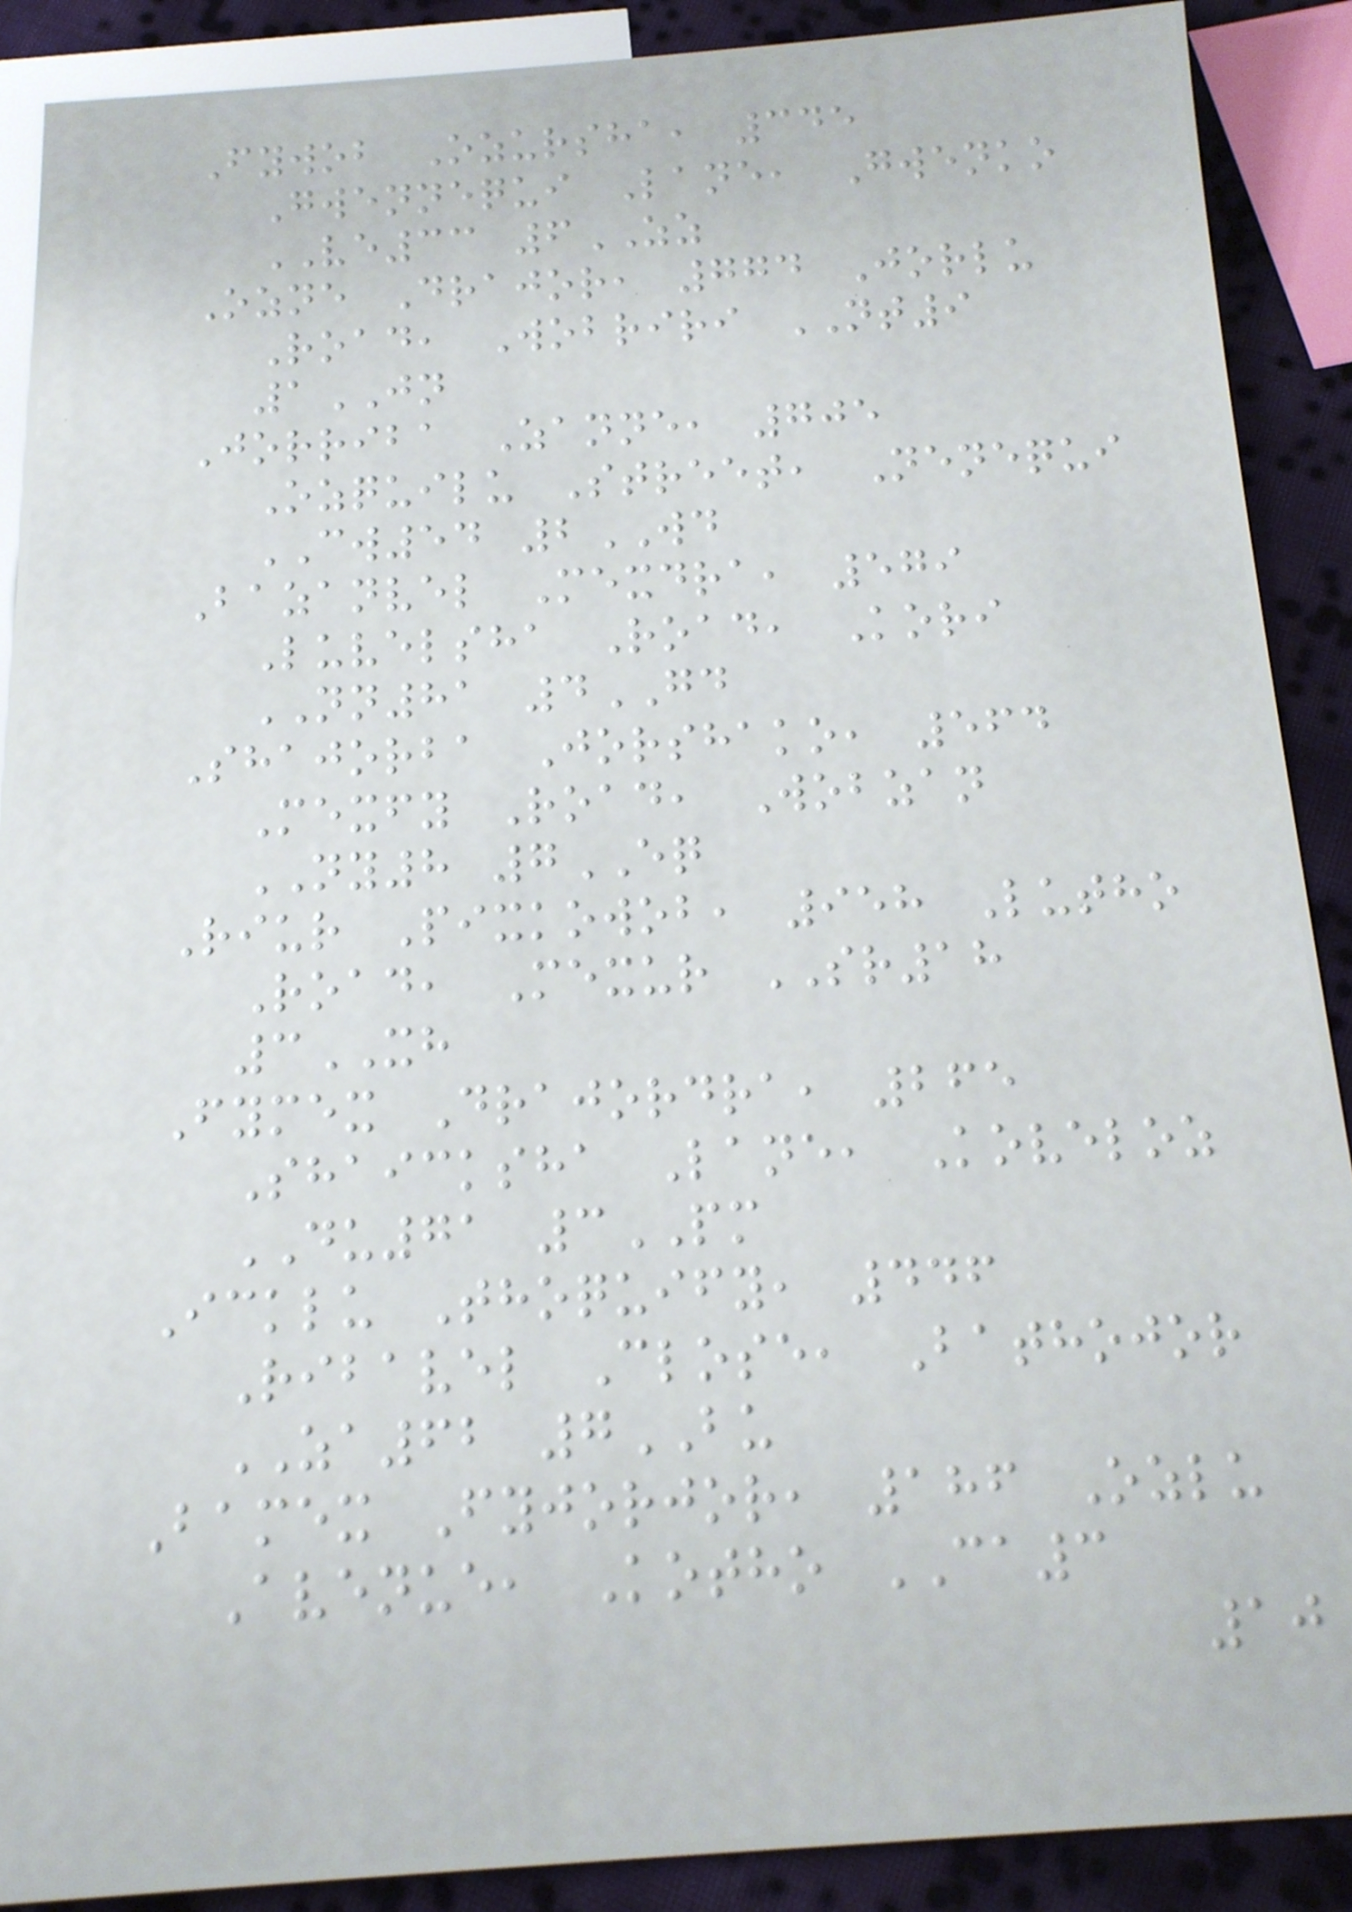Fywob Ozursha, 345
Gwennequi Lane, Gwenko
VE33 6ZZ
Ozne Drajor, 774 Jorlu
Road, Wobriri NT9
1JN
Jorriba Zanne, 705
Ozquilu Street, Nenequi
CW54 2WD
Bazanvel Mexdra, 579
Luvelsha Road, Kori
NN81 4GD
Shajorba Jorshako, 564
Mexfy Road, Wobzan
NY8 7EQ
Riur Pixkowob, 958 Lutho
Road, Mexur SR18
3XH
Fymex Drajordra, 265
Shaicksha Lane, Koveloz
DU71 3PM
Icklu Thoquify, 446
Ribavel Close, Bathojor
ZA62 7BU
Bamex Fyjorjor, 186 Ozlu
Avenue, Kotho CA3
10
